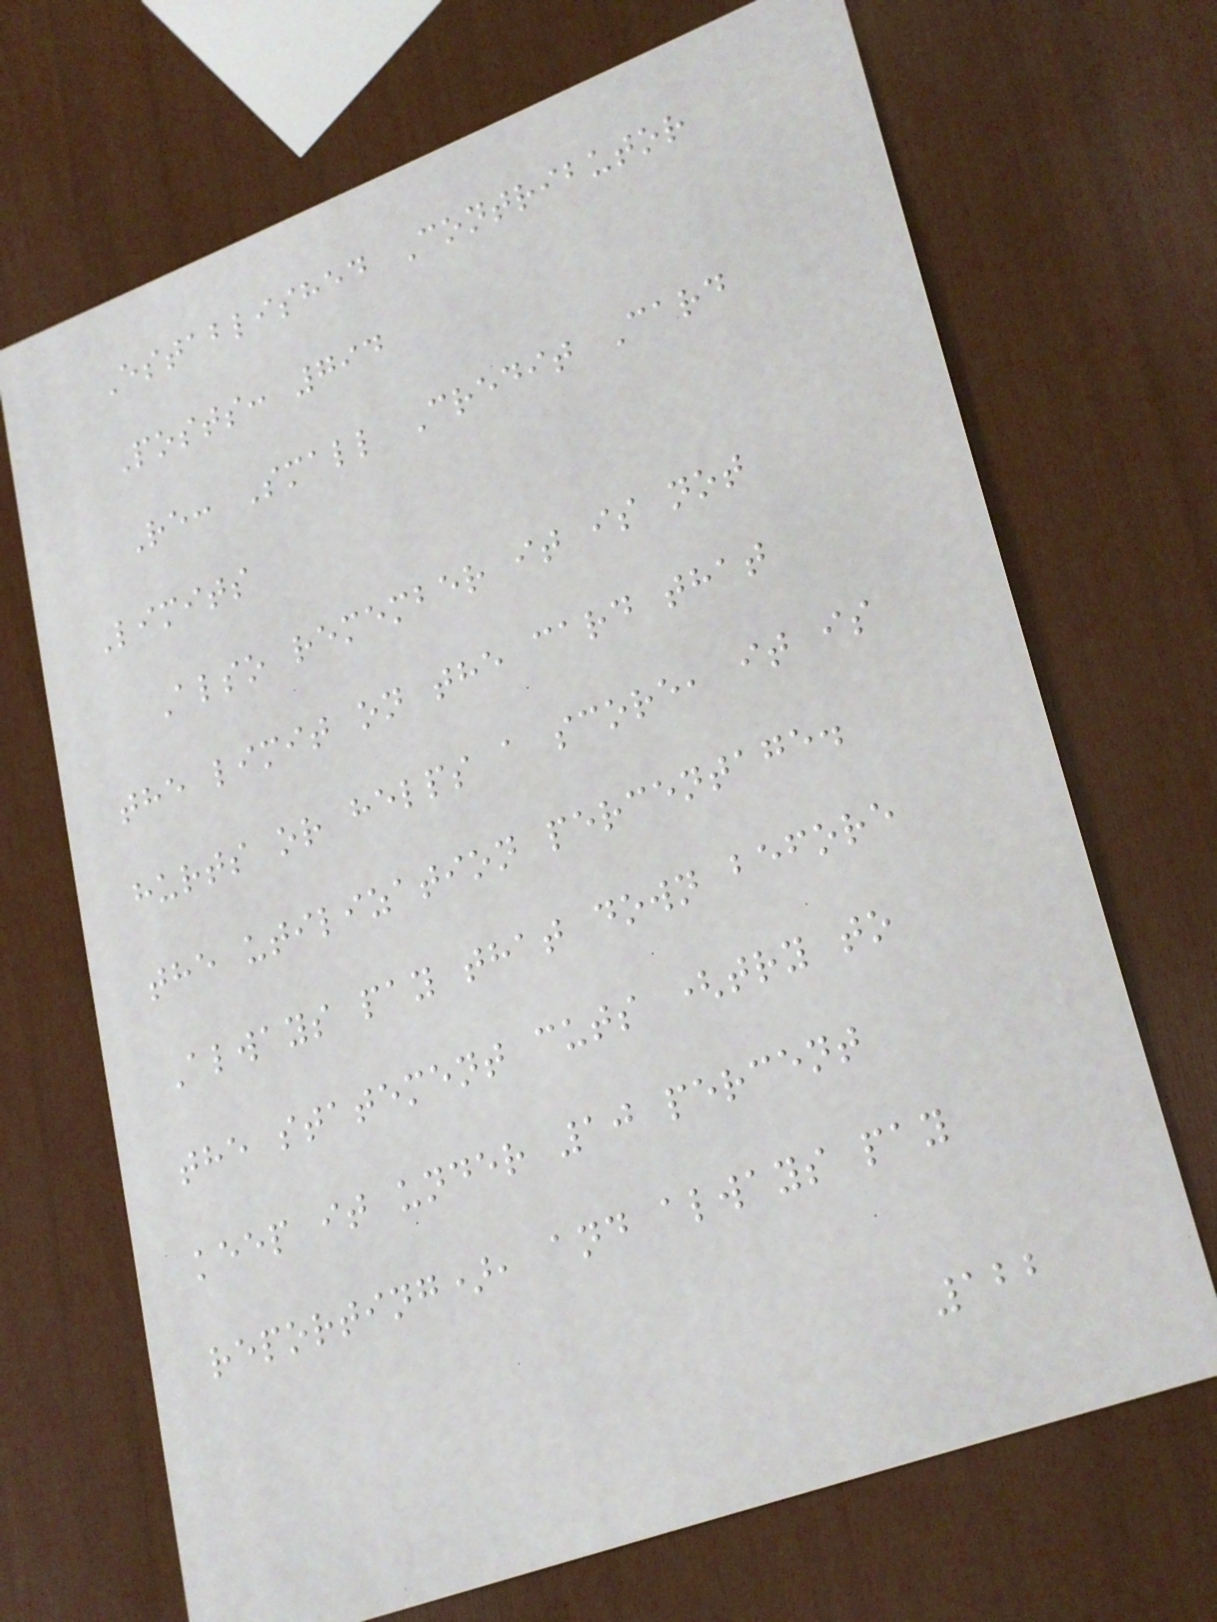Established Contributor
Posts: 794
Re: Small Credit Card
Limits
Also remember it is not
the limit on the card that
hurts or helps a score, it is
the utilization percentage.
Always pay that down before
the statement cuts (try to
keep it under 10 percent
reporting), and always pay
122
